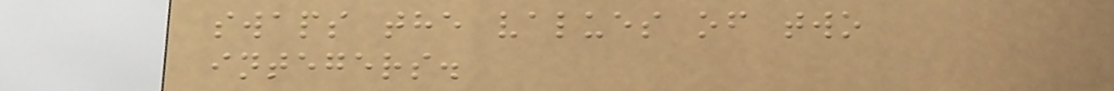swaps the values of two
integers.
